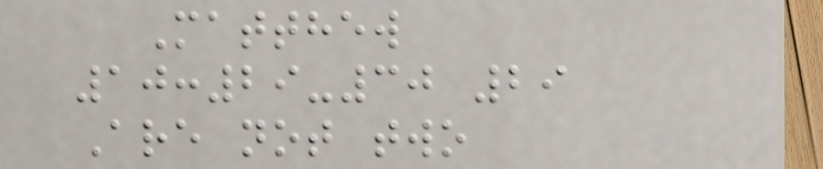Matthew
10:29-30 29
Are not two
